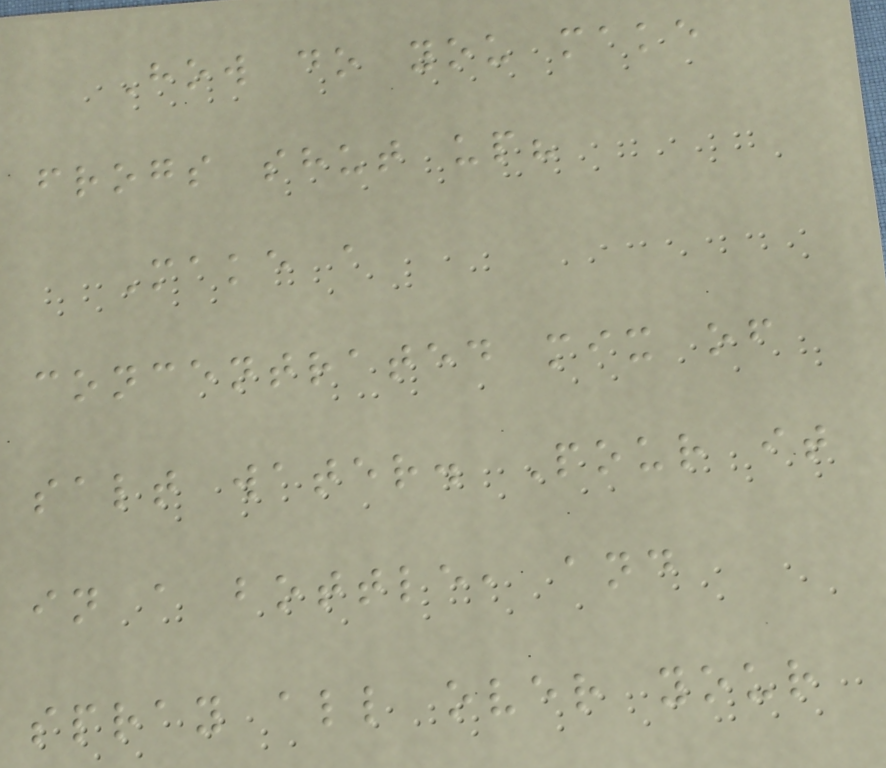How do you make
frogs shut up?
Make a
concentrated mix of
salt water. Pour it
in a bottle, and
spray all over your
